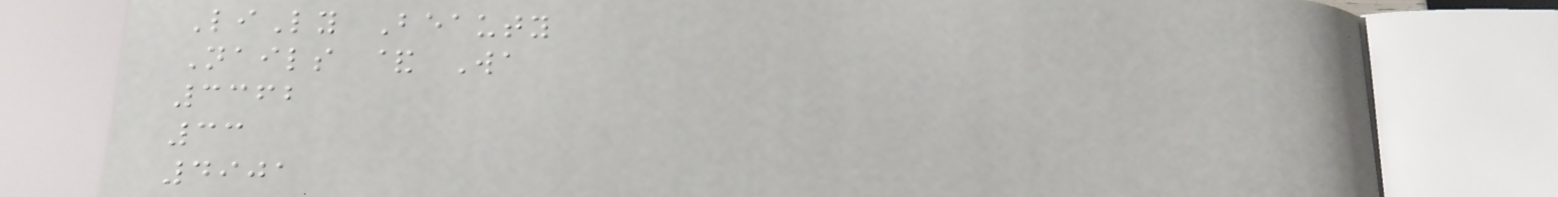LiLy Beauty
Nails & Wa
3362
33
4901
